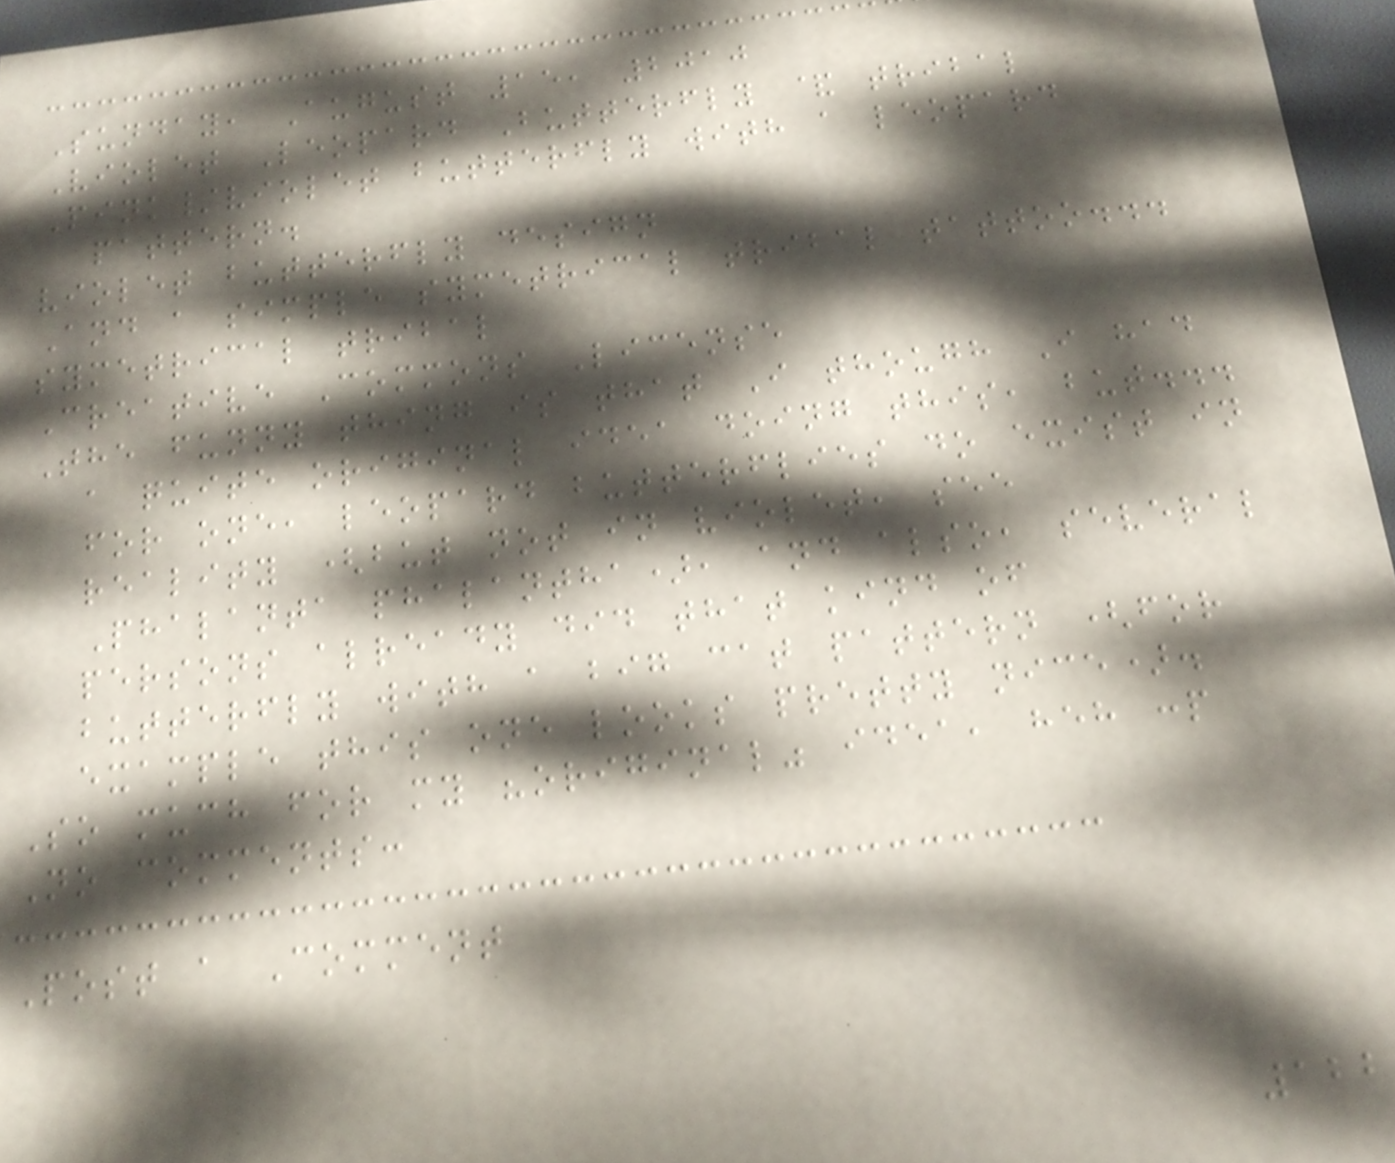Sunday, August 15, 2010
Violet Leopard Butterfly & tribal
Pink/violet butterfly with a leopard
pattern.
violet butterfly design
And a simple symetrical tribal tattoo...
symetrical tribal
Creative Commons License
The funny thing is that I though I had
a quite original idea doing this, but...
for one, leopard butterflies do exist in
reality (but not in violet, see
Phalanta phalantha), and also, several
persons already did that kind of
butterfly with a big cat pattern (for
example this one looks pretty nice).
So much for my "original" idea, heh :p
No comments:
Post a Comment
122
